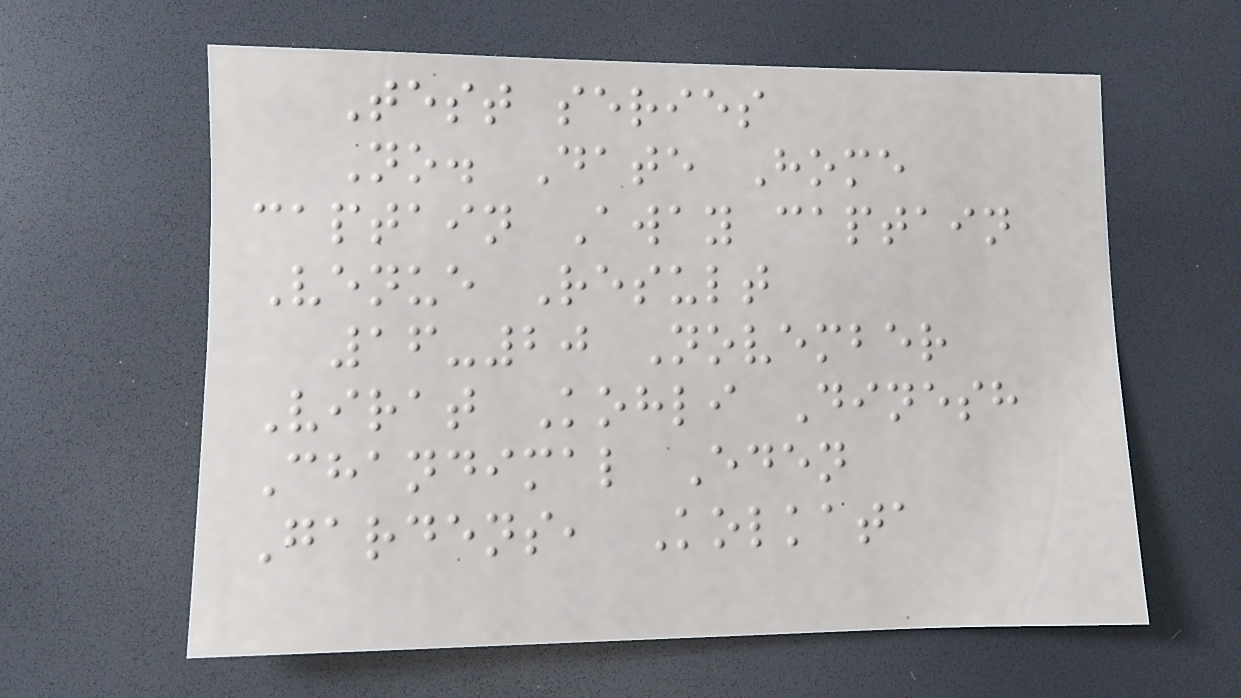Test series
No. Date Home
captain Away captain
Venue Result
16-20 November
Virat Kohli Dinesh
Chandimal Eden
Gardens, Kolkata
